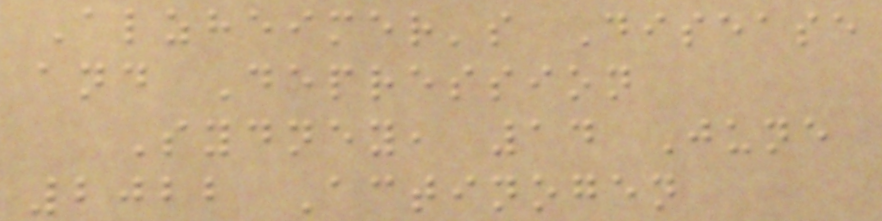Alzheimer's Disease
and Depression
Sydney, 14 June
2022 Actinogen
